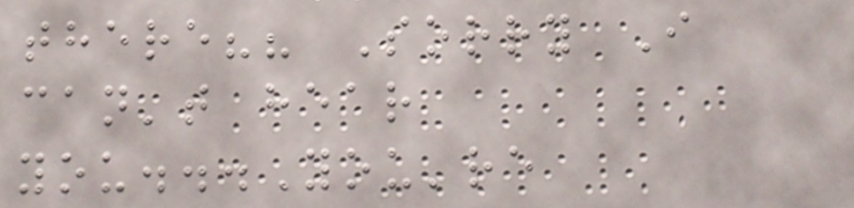there?? Sorry I
can't hear
you...You're
